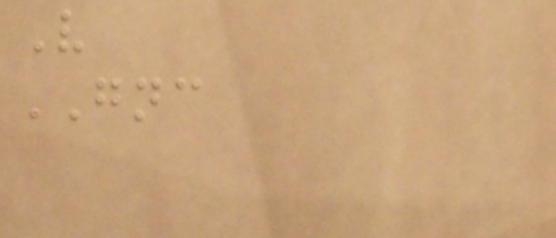V
GNC
